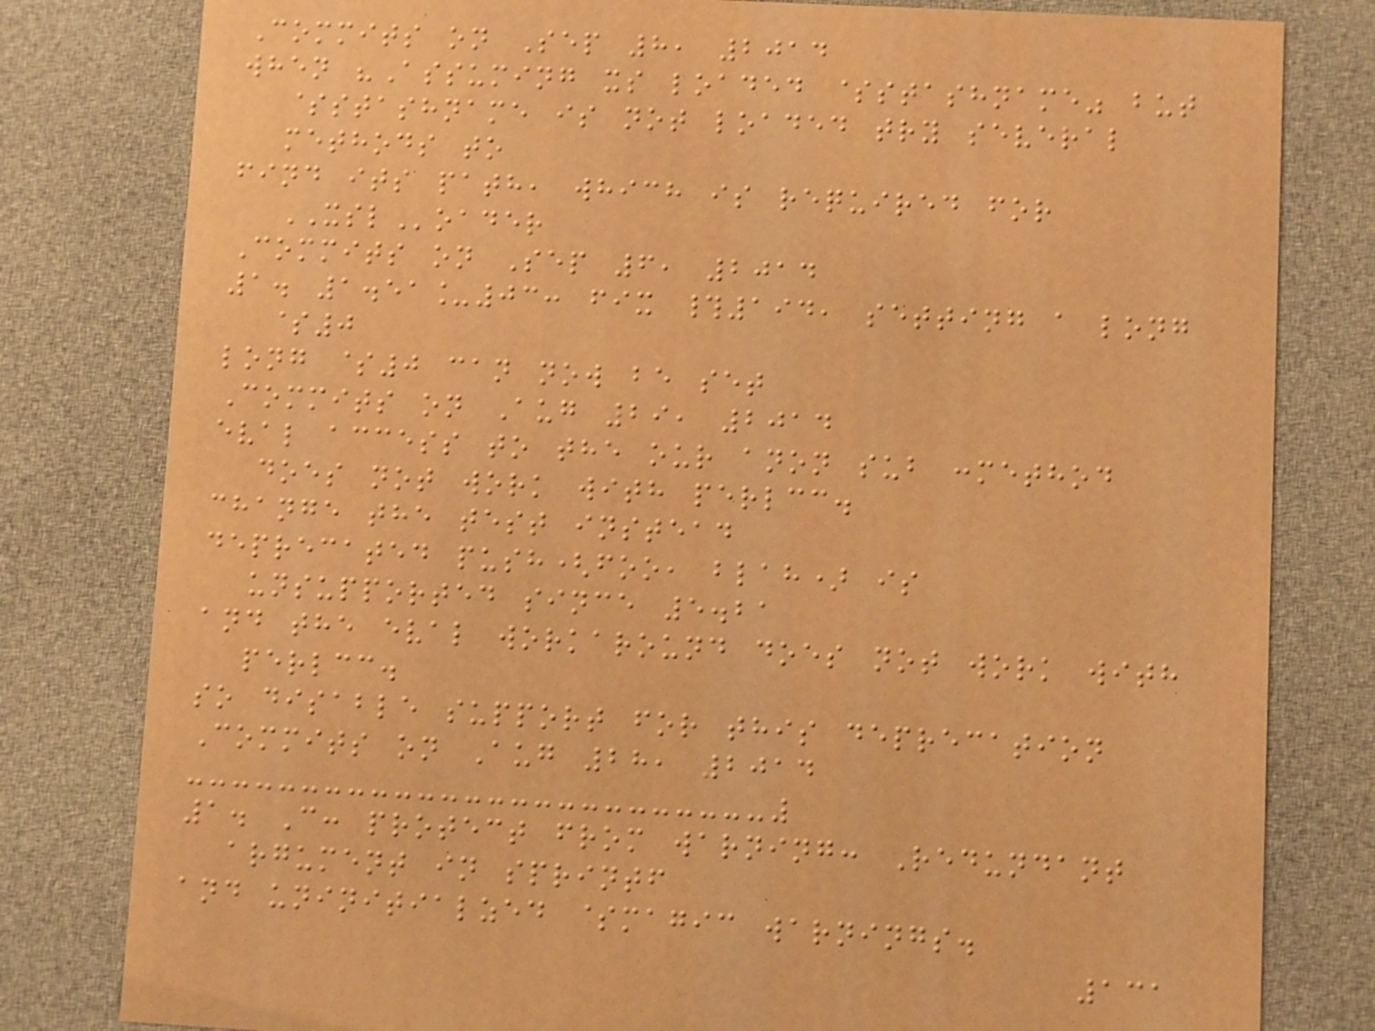Commits on Sep 8, 2014
when "Assuming xs loaded $stashname" but
$stashname is not loaded try several
methods to
find its path, which is required for
XSLoader
Commits on Sep 6, 2014
1. 1.51_03: fix #194, setting a long
$0
long $0 can now be set
Commits on Aug 29, 2014
eval access to the our anon sub :method
does not work with perlcc.
change the test instead
deprecated push(foo, blah) is
unsupported since 5.21
and the eval workaround does not work with
perlcc.
so disable support for this deprecation
Commits on Aug 28, 2014
1. C: protect from warning: Redundant
argument in sprintf
and uninitialzed $magic warnings.
131
